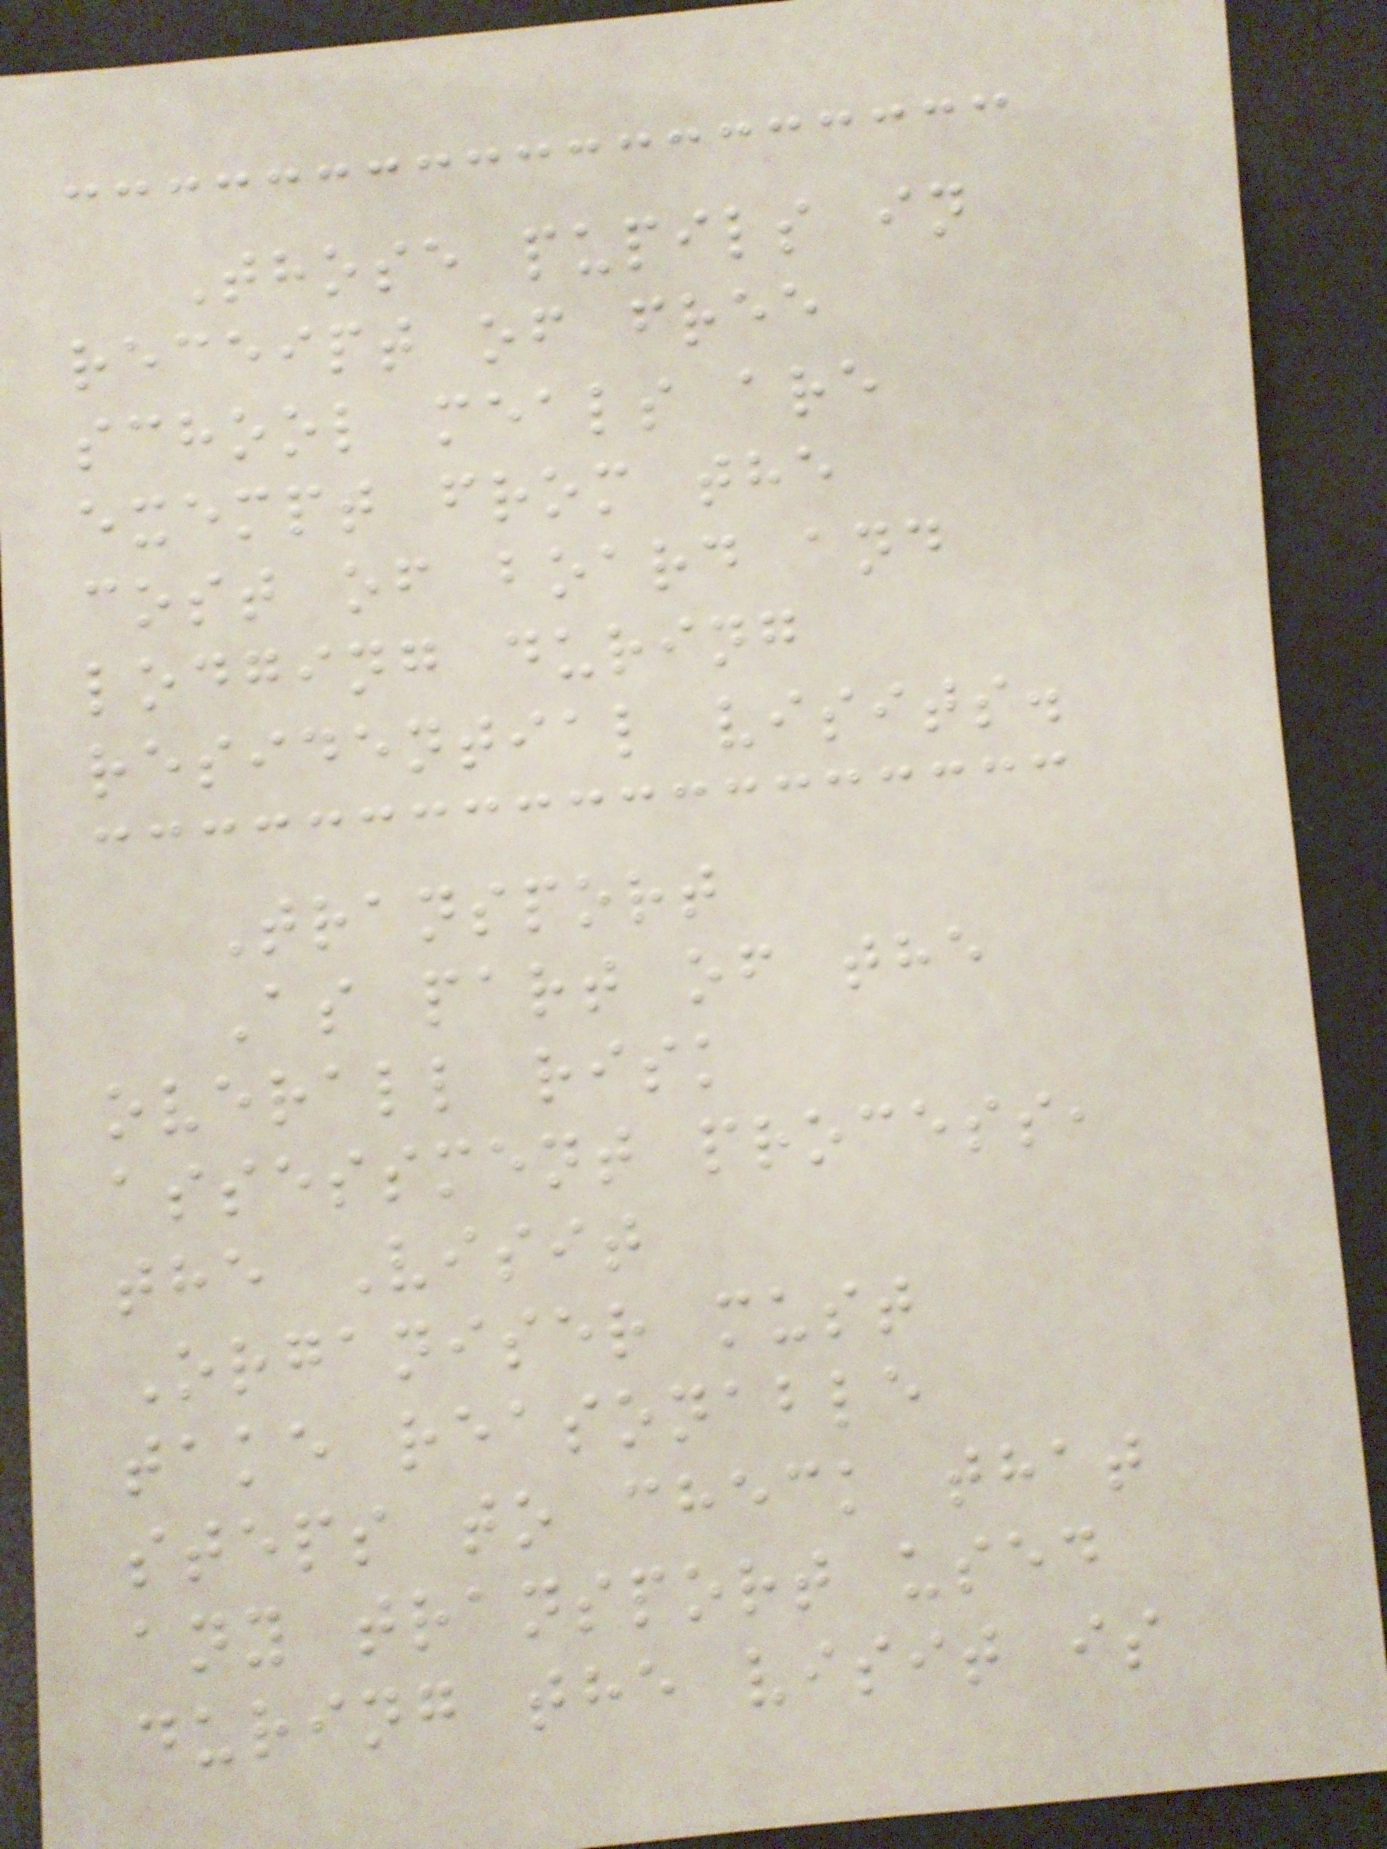Those pupils in
receipt of free
school meals are
exempt from the
cost of board and
lodging during
residential visits.
Transport
As part of the
overall risk
assessment process,
the Visit
Organiser must
take reasonable
steps to check that
any transport used
during the visit is
